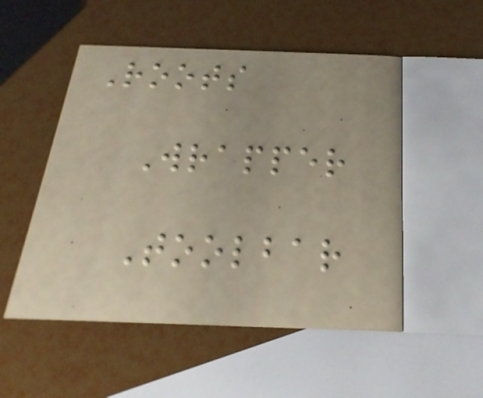Roots
Wrapper
Toolbar
